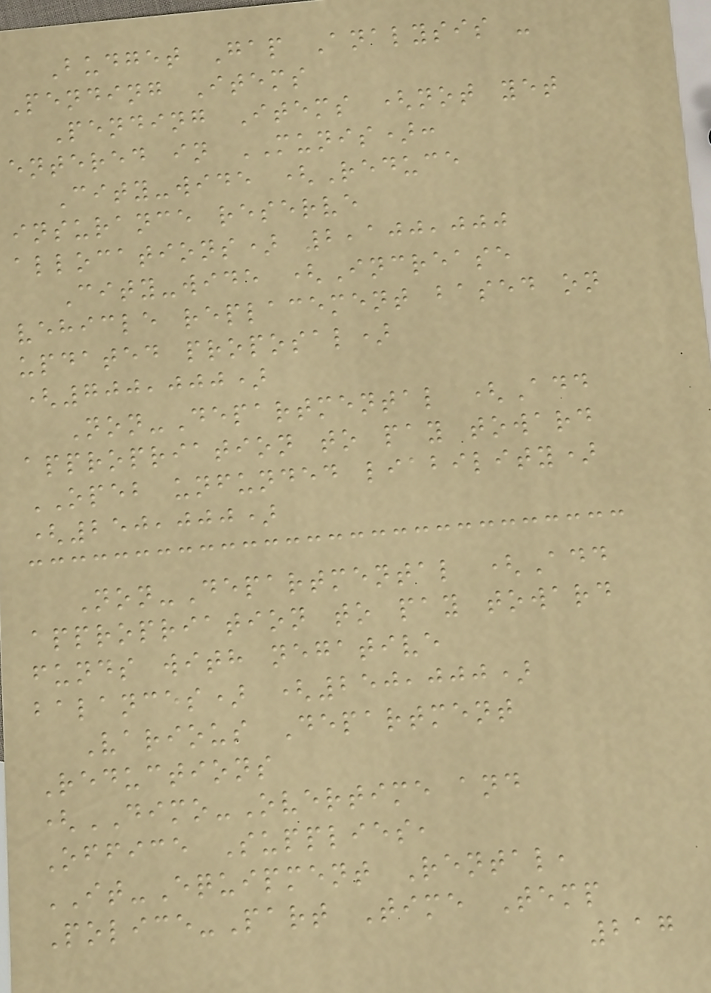Budget Gap Analysis -
Pending Items
Pending Items (not yet
entered in MUNIS):
City-wide (Reduce
insurance reserve
allocations) 2,100,000
City-wide (Increase
vehicle replacement based on
updated proposal)
(700,000)
Non-Departmental (Add
appropriation to pay toward
OPEB unfunded liability)
(250,000)
Non-Departmental (Add
appropriation to pay toward
funds with negative
balances) (250,000)
Various Department
Reductions
(DIMO-Overtime and
Office Supplies,
IT-Equipment Rental,
Police-Part Time Temp
217
